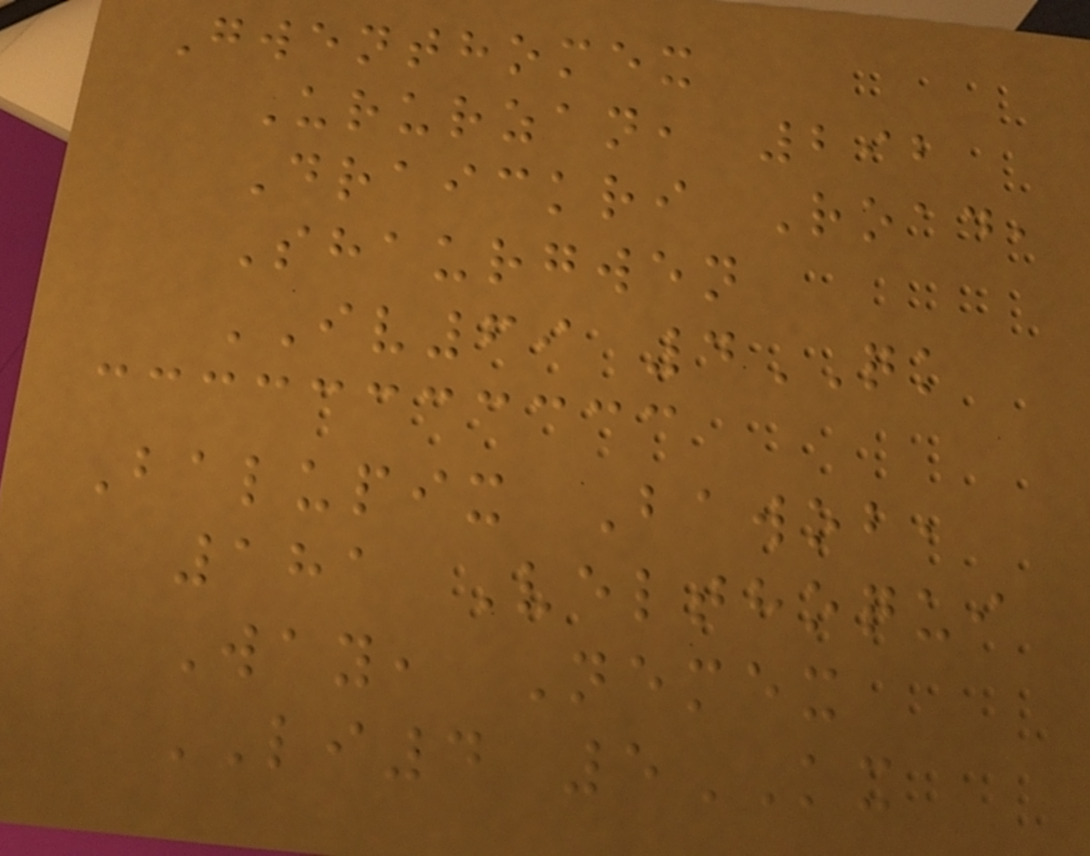Gwenthomex
Ururzan, 292
Draickri Road,
Shaurgwen
IV69 4QK
Balupix Bawob,
181 Velthoqui
Way, Nemex
LI4 5KX
